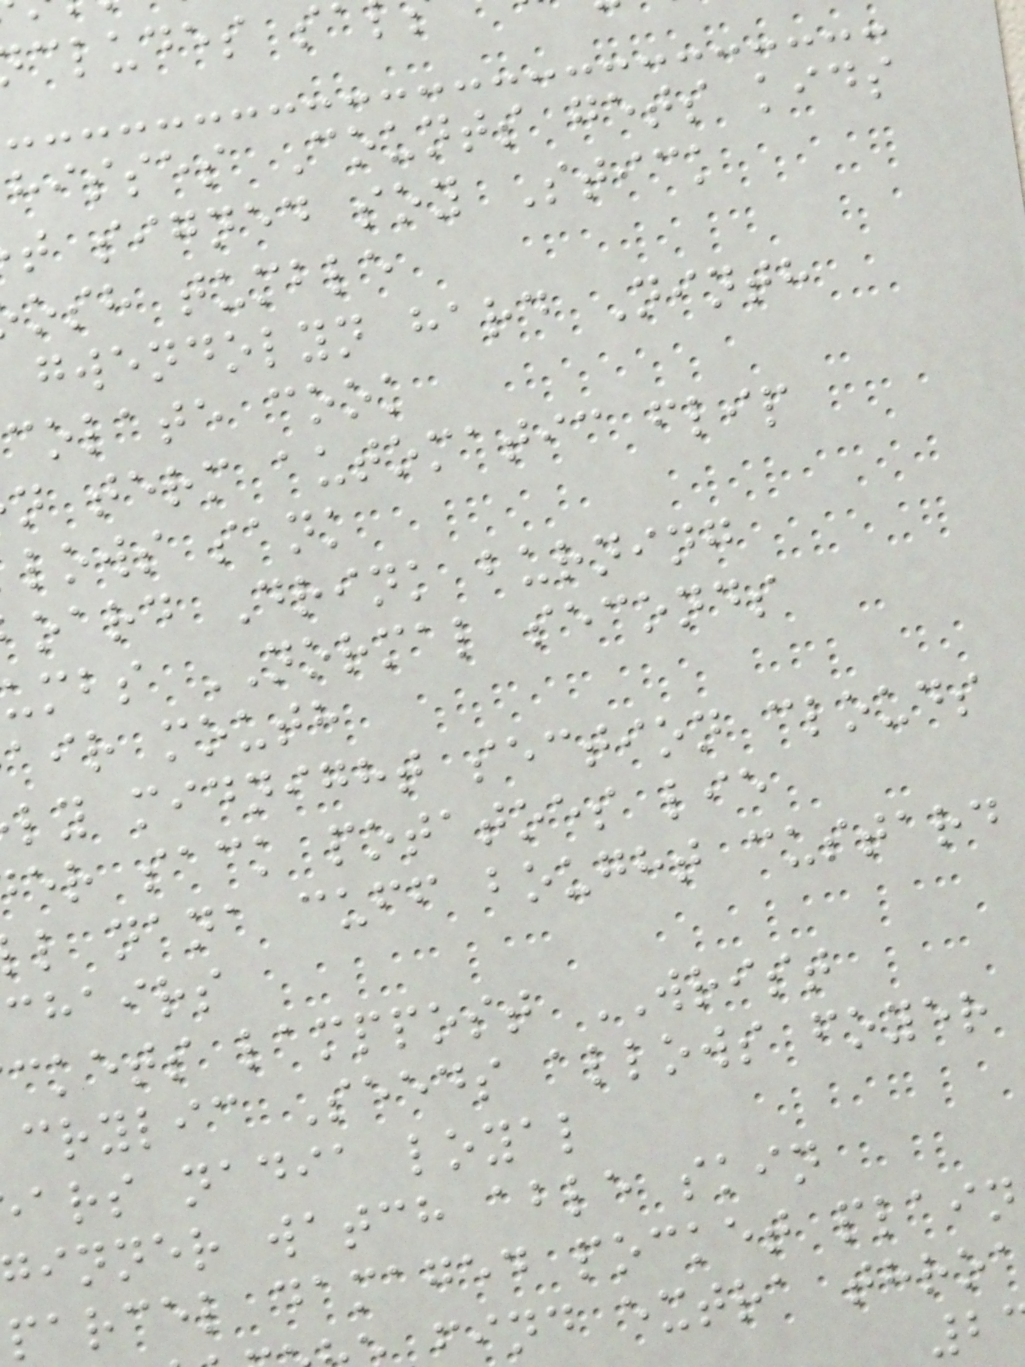cludes s
hisses Counts gets kids
t signed soy Stick
osh tumble
gwendolyn hard Ninth
colate cook
n term automatic flip
lows sank
oard Drink burning
umbs NORMAL seconds
air mouth
ly midnight section clouds
er sack potatoes lie
l nana cuff bought custard
chairs
ckets lamppost WRIST
crylic Seeds allows foyer
ars nadia loyal
inner watch able skin
parcel damaged pocket plain
find extra thro
